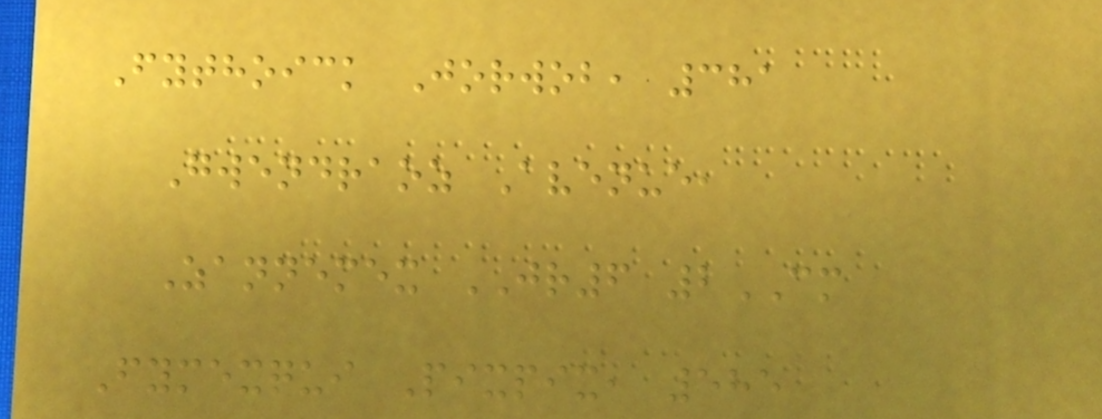Fythoick Jorwob, 381
Gwendraoz Avenue,
Zannemex JR6 2CM
Fymexqui Pixpix, 585
